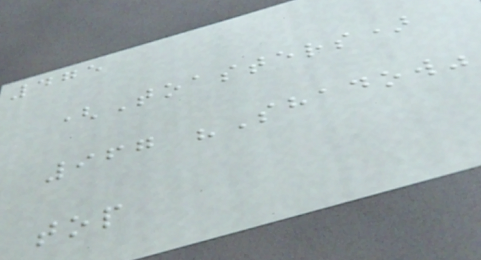475
(Toasters)
967 "Shadow"
top
